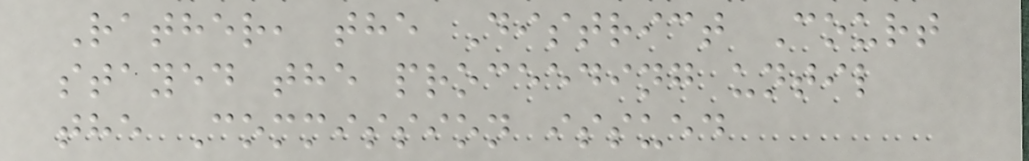Rather, the District Court
stayed the proceeding until
the Commission issued
